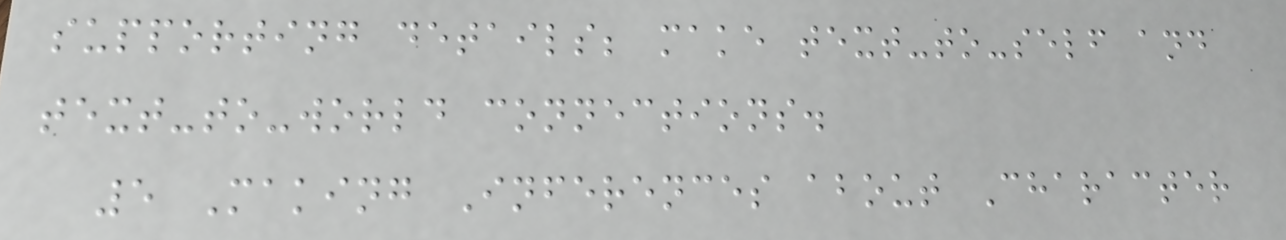supporting details; make text-to-self and
text-to-world connections.
5 Making Inferences about Character
